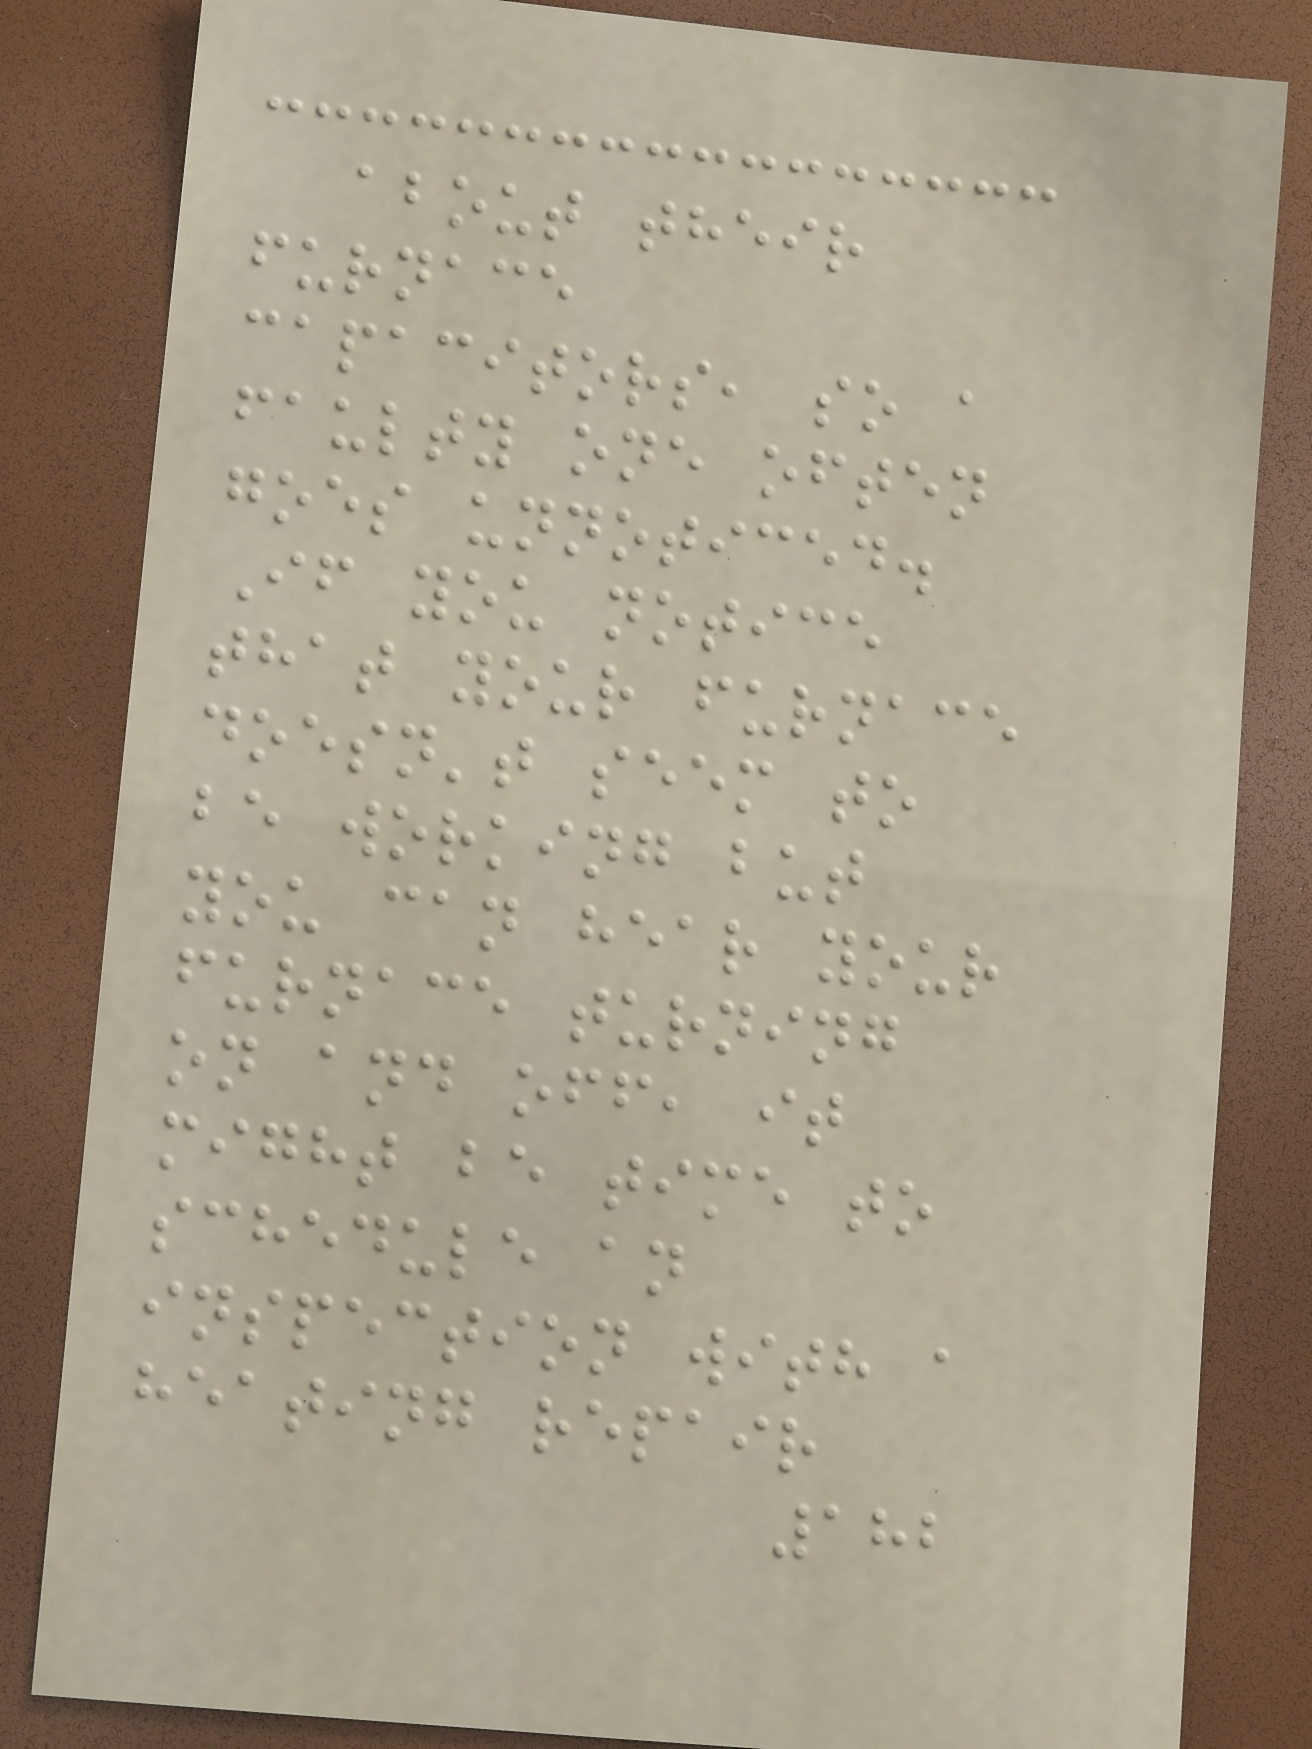about their
furnace
capacitors, so a
faulty one often
goes unnoticed.
If you notice
that your furnace
doesn't seem to
be working but
you can hear your
furnace turning
on and off, it
might be time to
schedule an
inspection with a
heating repair
182
